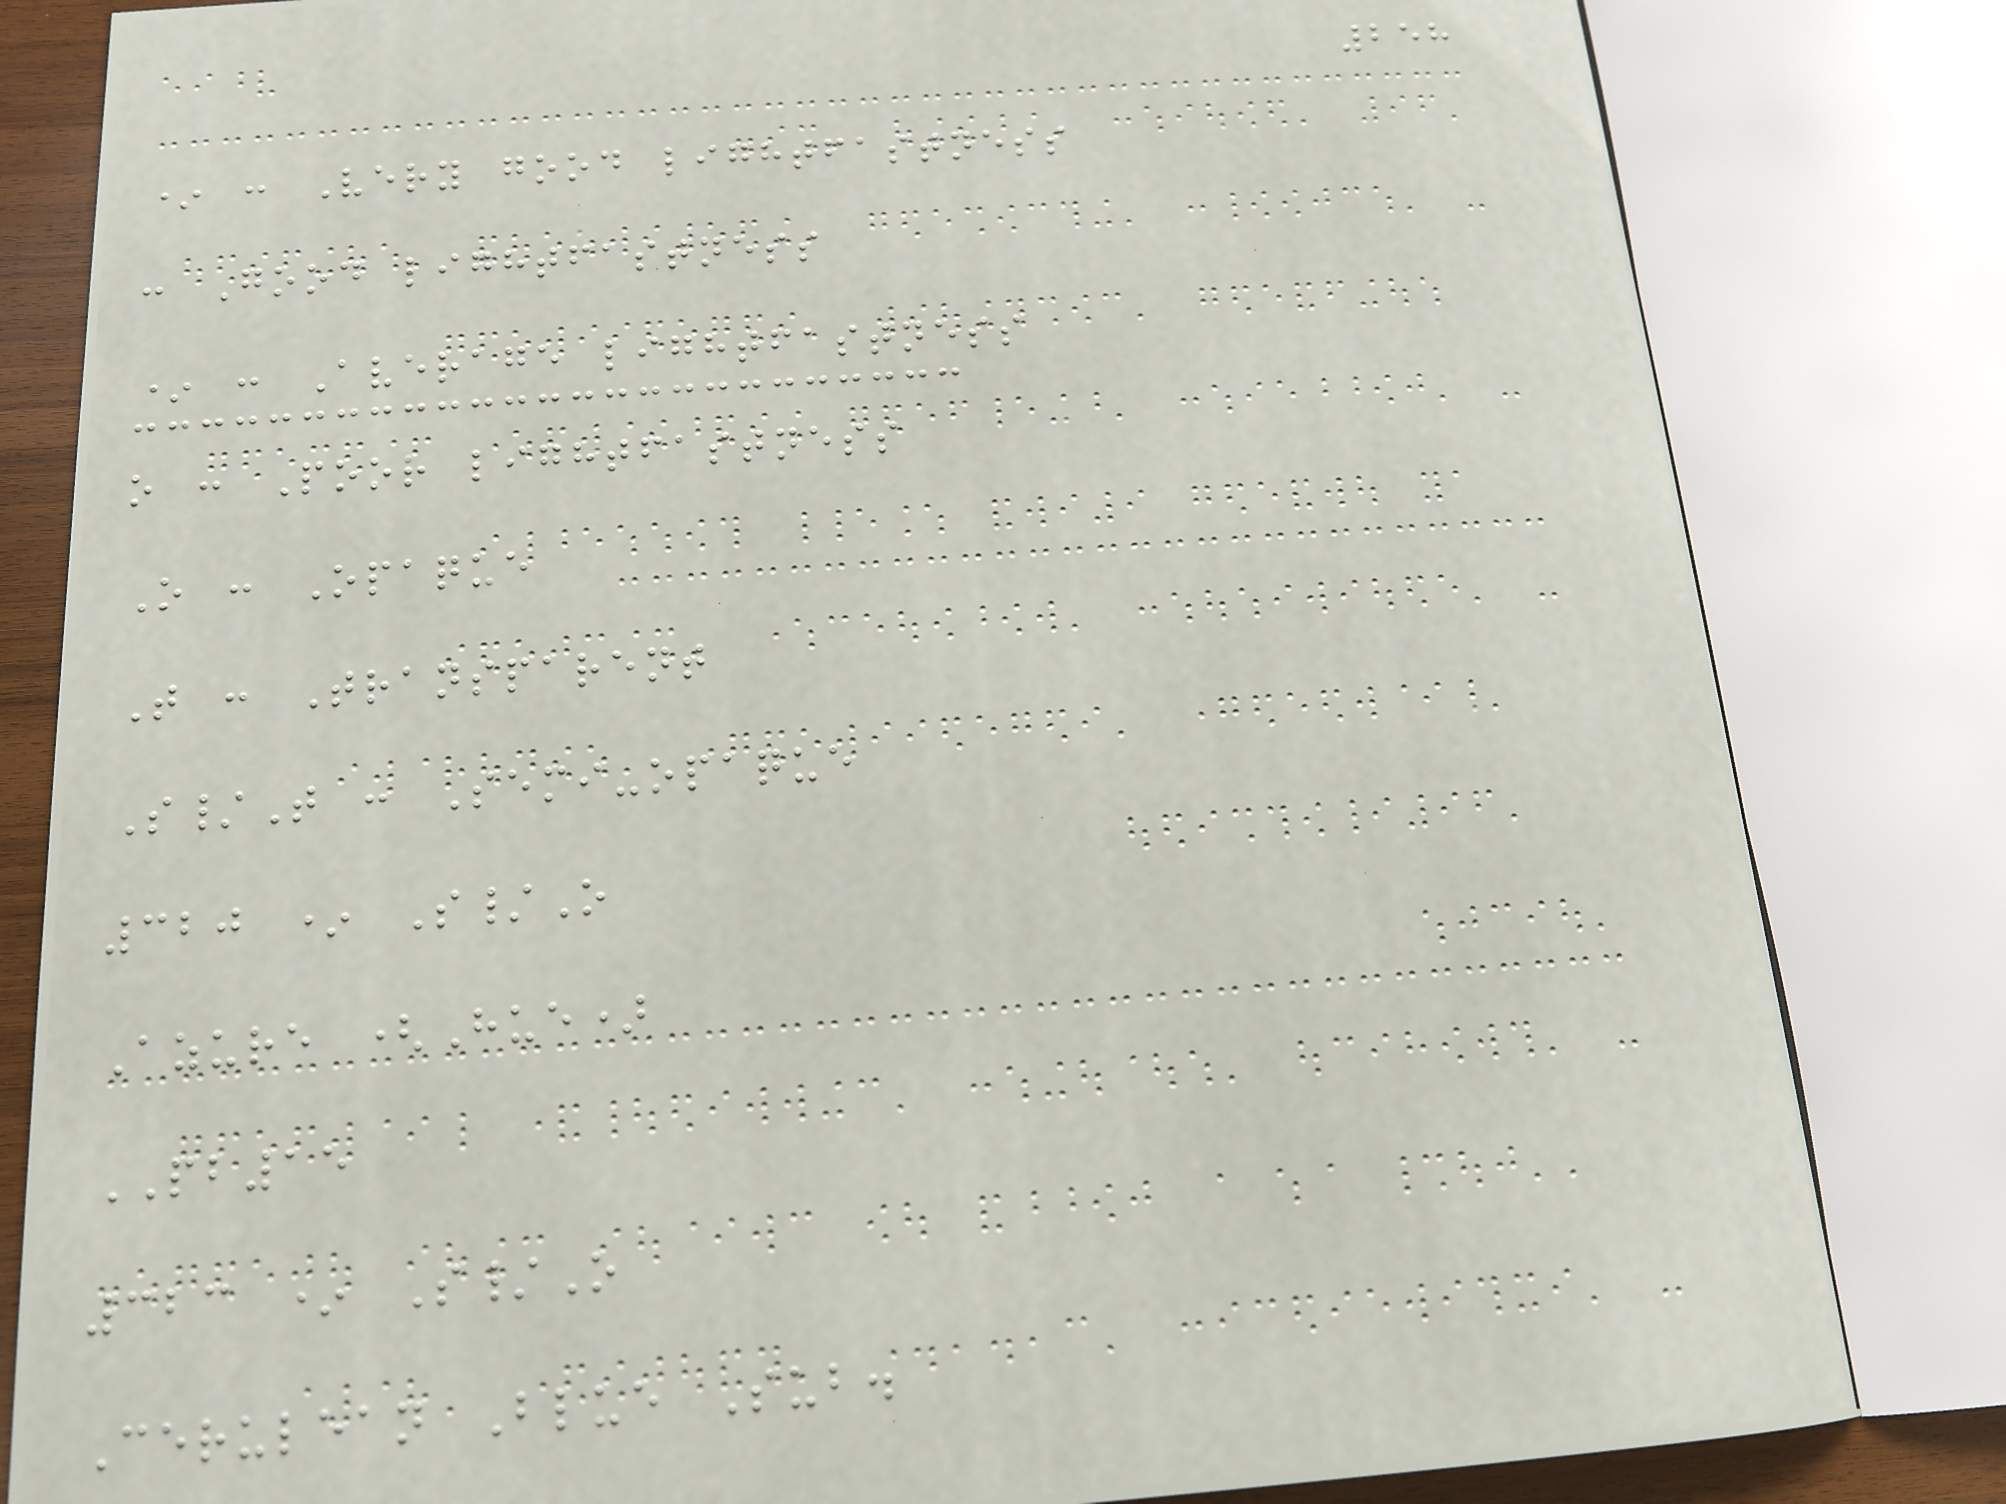258
* : Very good lightfastness
: Good lightfastness
* : Average lightfastness
o : Poor lightfastness
O : Opaque
T : Transparent
S/T : Semi-opaque
320 * S/O
Azure (Hue)
PB15
323 * S/O
Cerulean Blue Sub.
